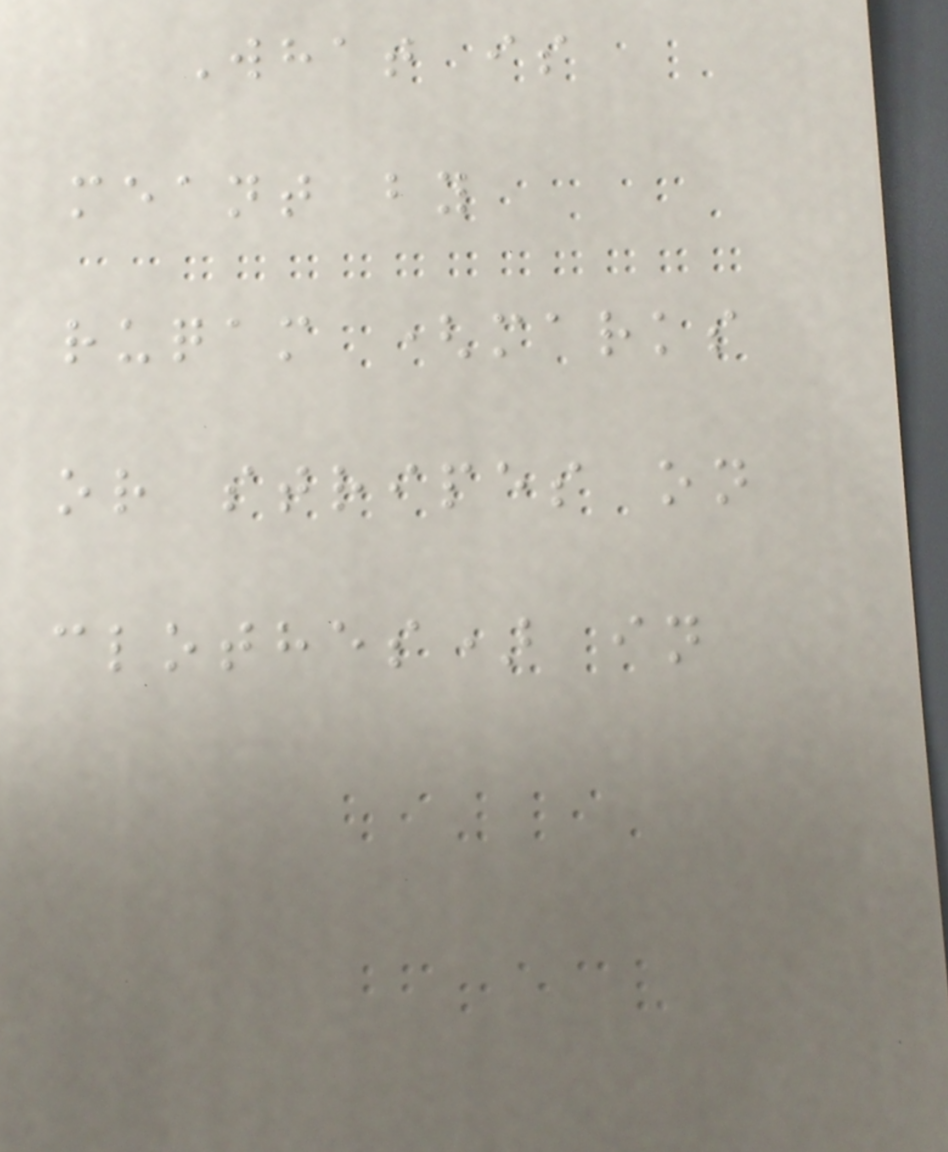What is
meant by
ruqam (marks
or stripes on
clothes) in
